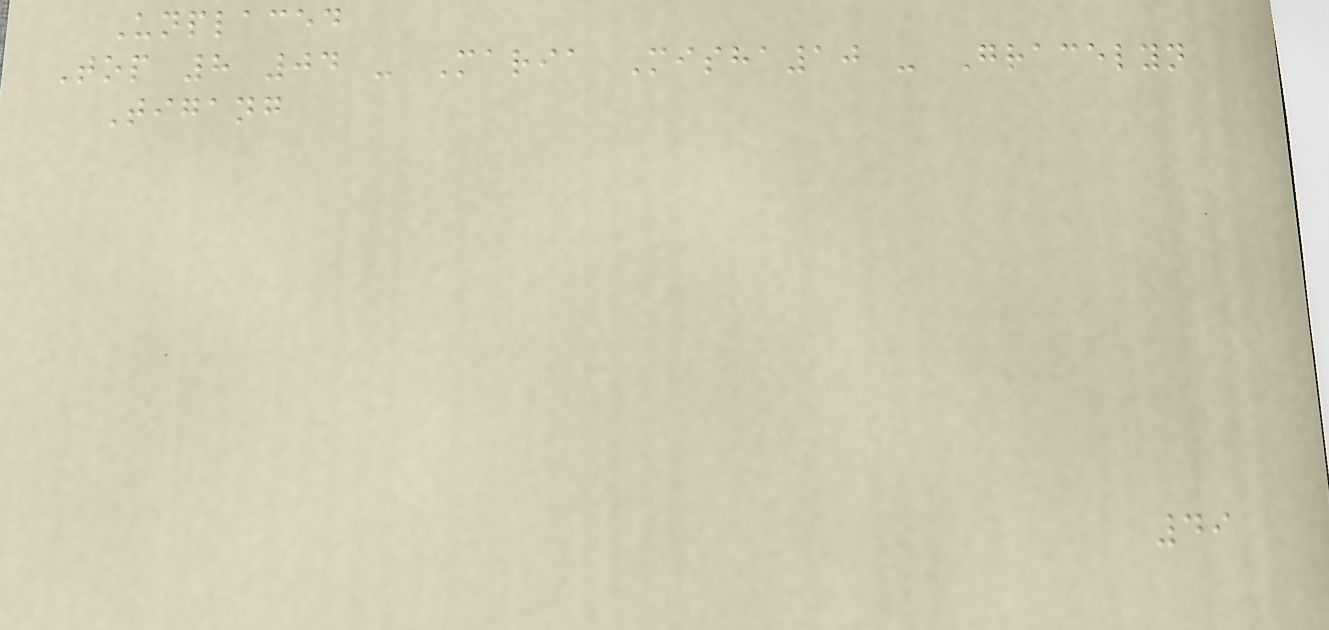Unplaced
Top 8 04 - Maria Misha10 - Gracelyn
Tigang
49
